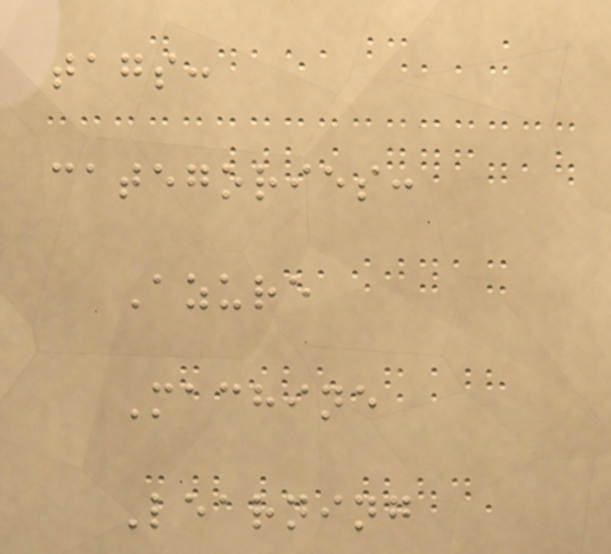tags:
categories:
Azure
Machine
Learning
